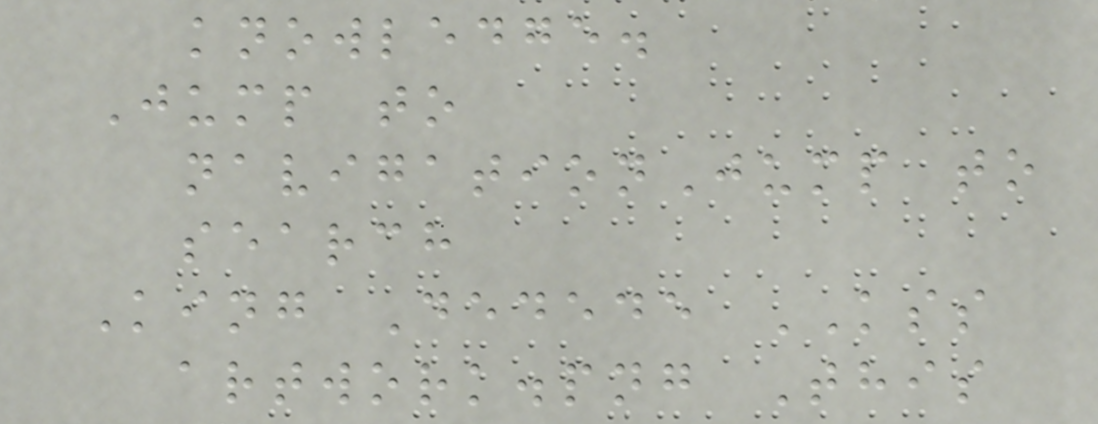knowledge.
Jump to
navigationJump to
search
King Dedede KSS
artwork.png This
